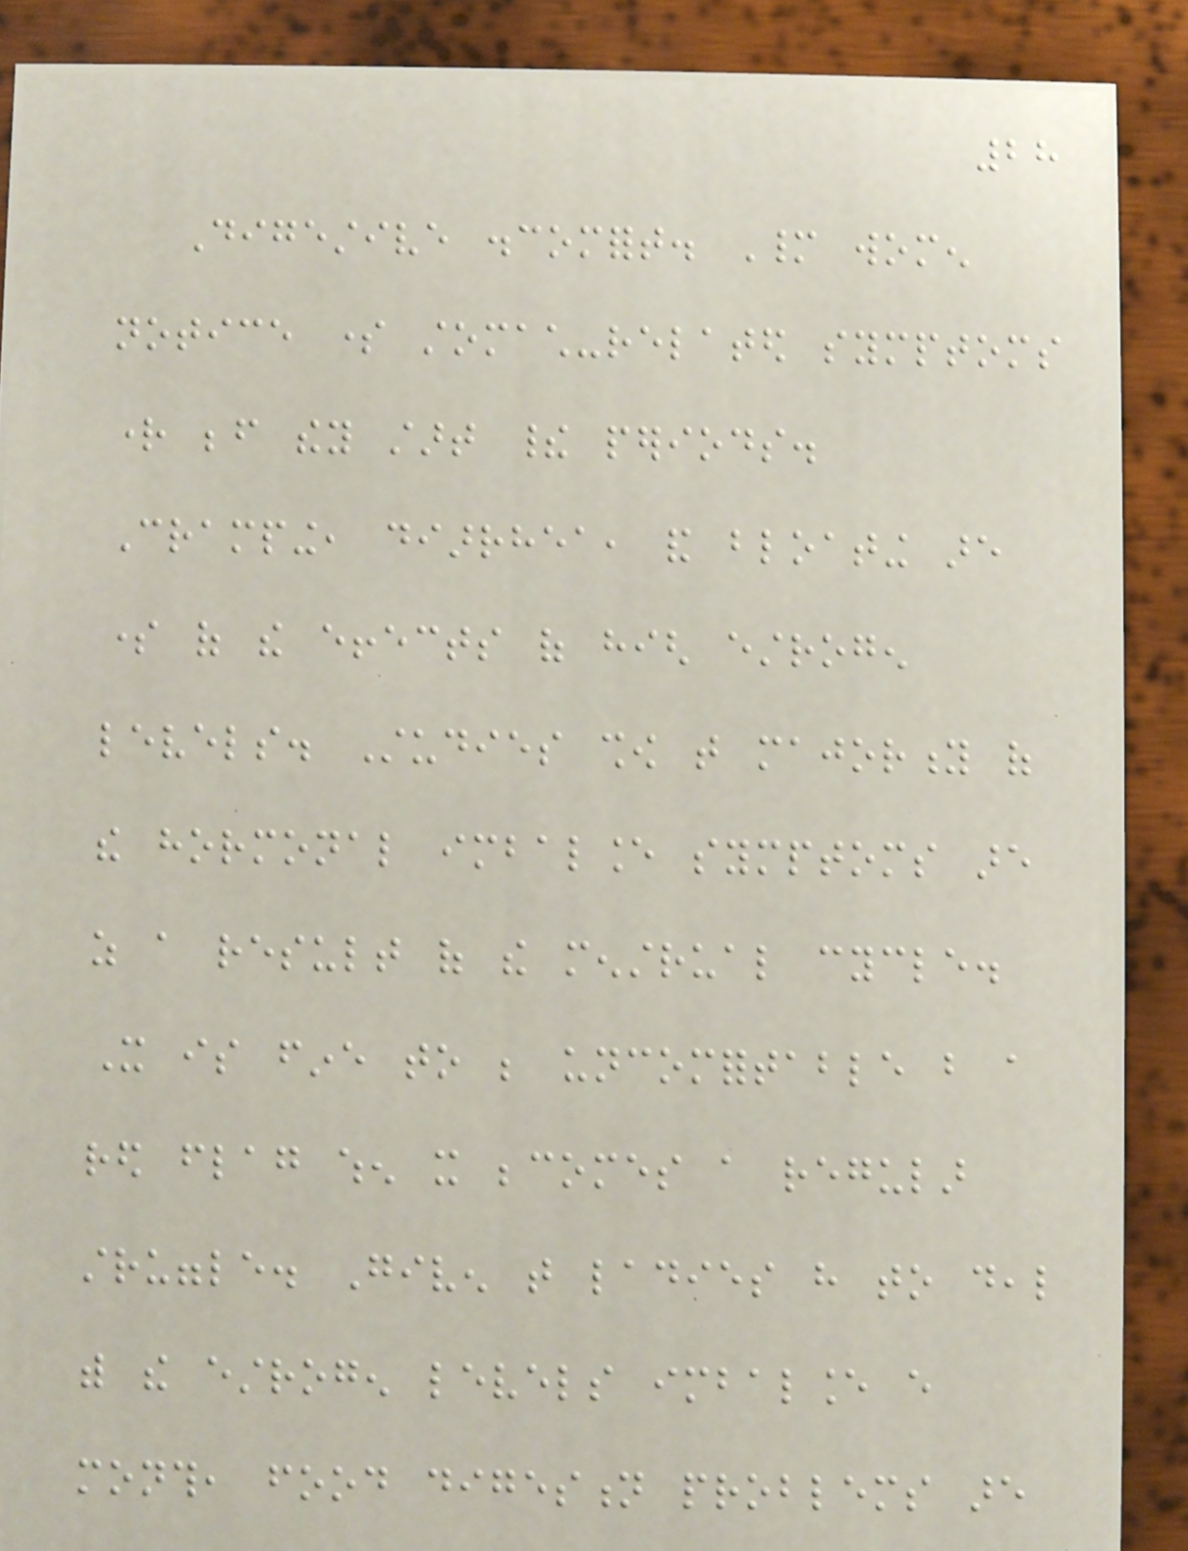28
Digestive discomfort. Many women
notice some stomach-related symptoms
right before they start their periods.
Cramping, diarrhea, and bloating are
some of the effects of high estrogen
levels. Studies show that majority of
the hormonal imbalance symptoms are
as a result of the menstrual cycle.
It is fine to be uncomfortable but a
red flag when it becomes a regular
struggle. Given that ladies have to deal
with the estrogen levels imbalance every
month, food digestion problems are
